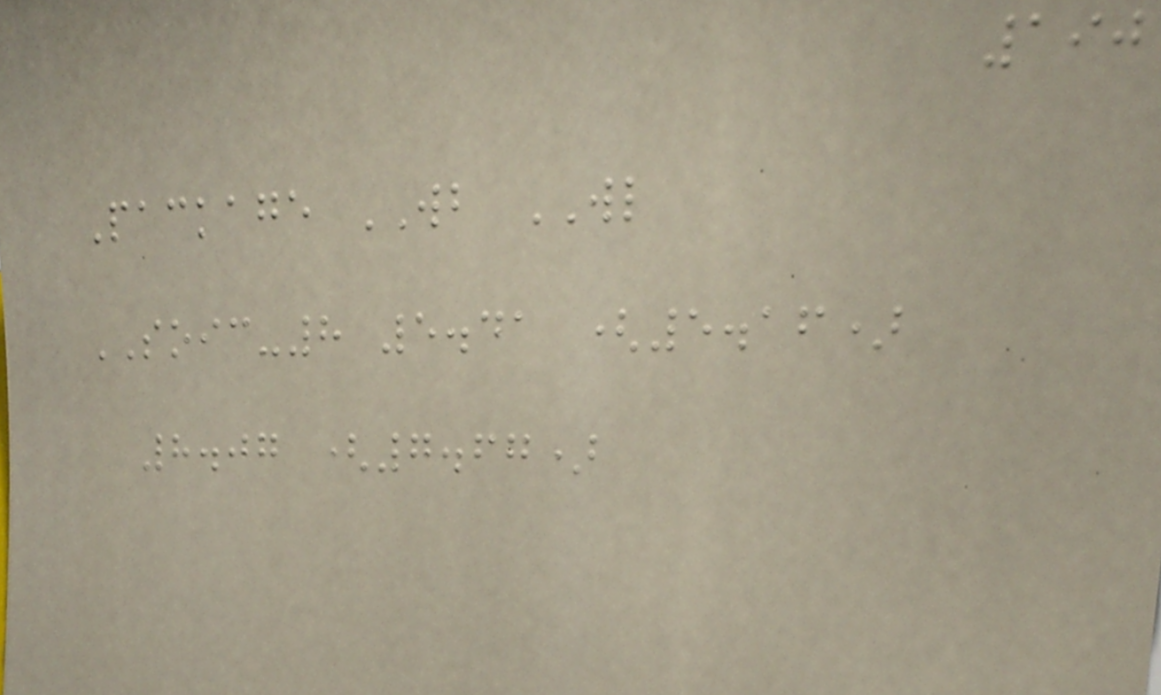190
Package WB WL
SOIC-8 5.41 (5.16)
8.07 (7.67)
